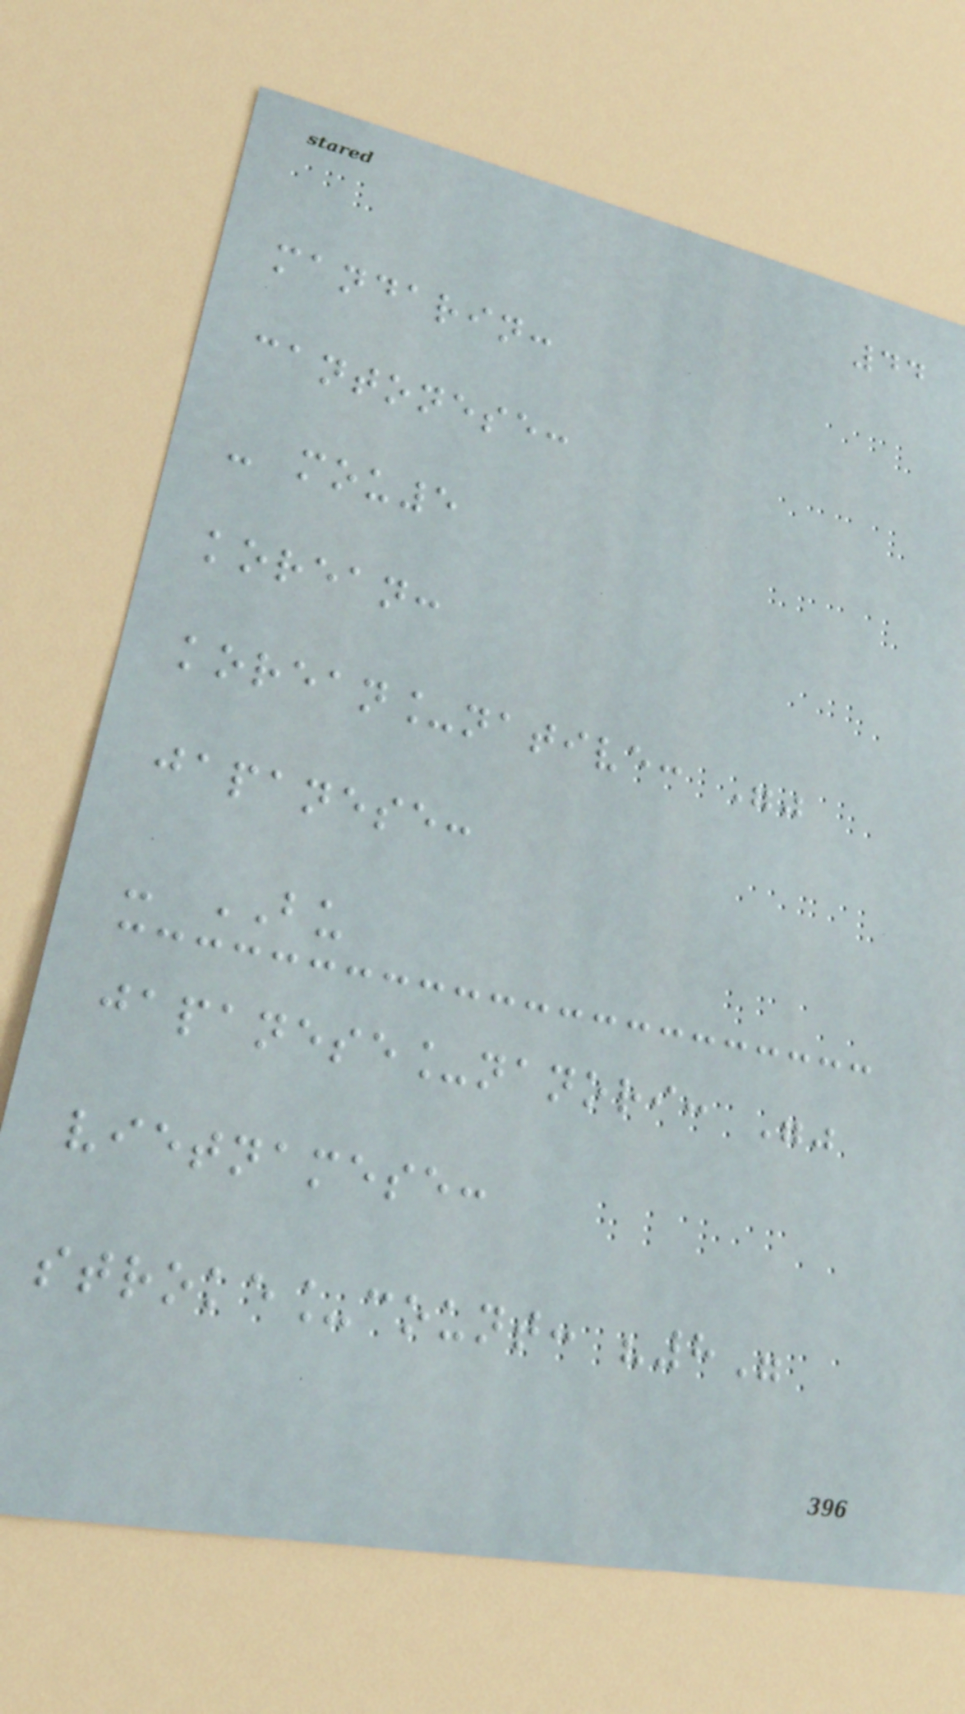44
mandarin:
cantonese:
- mou5
korean:
korean_native: ""
japanese:
- BU
japanese_nanori: ""
vietnamese:
stroke_count: "8"
